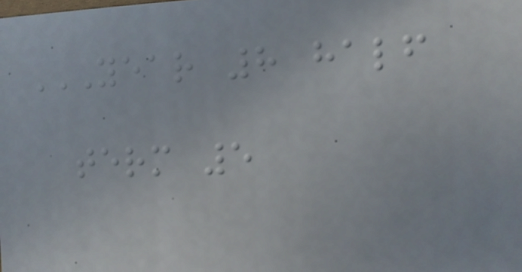YEAR 8 HALF
TERM 5
